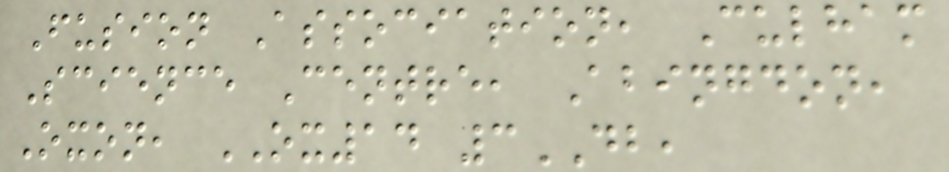Fusion Association, Culham
Science Centre, Abingdon,
Oxon, OX14 3DB,
